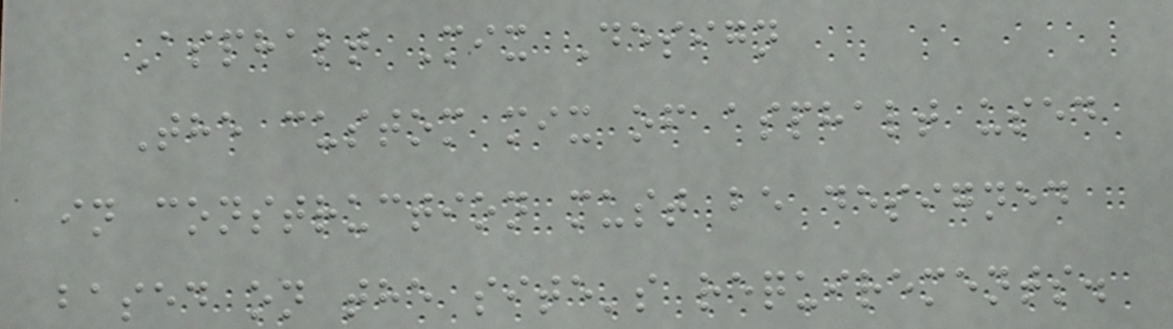Asphalt Mix Design
The custom mix of asphalt used
in construction must be designed
based on the site's requirements.
